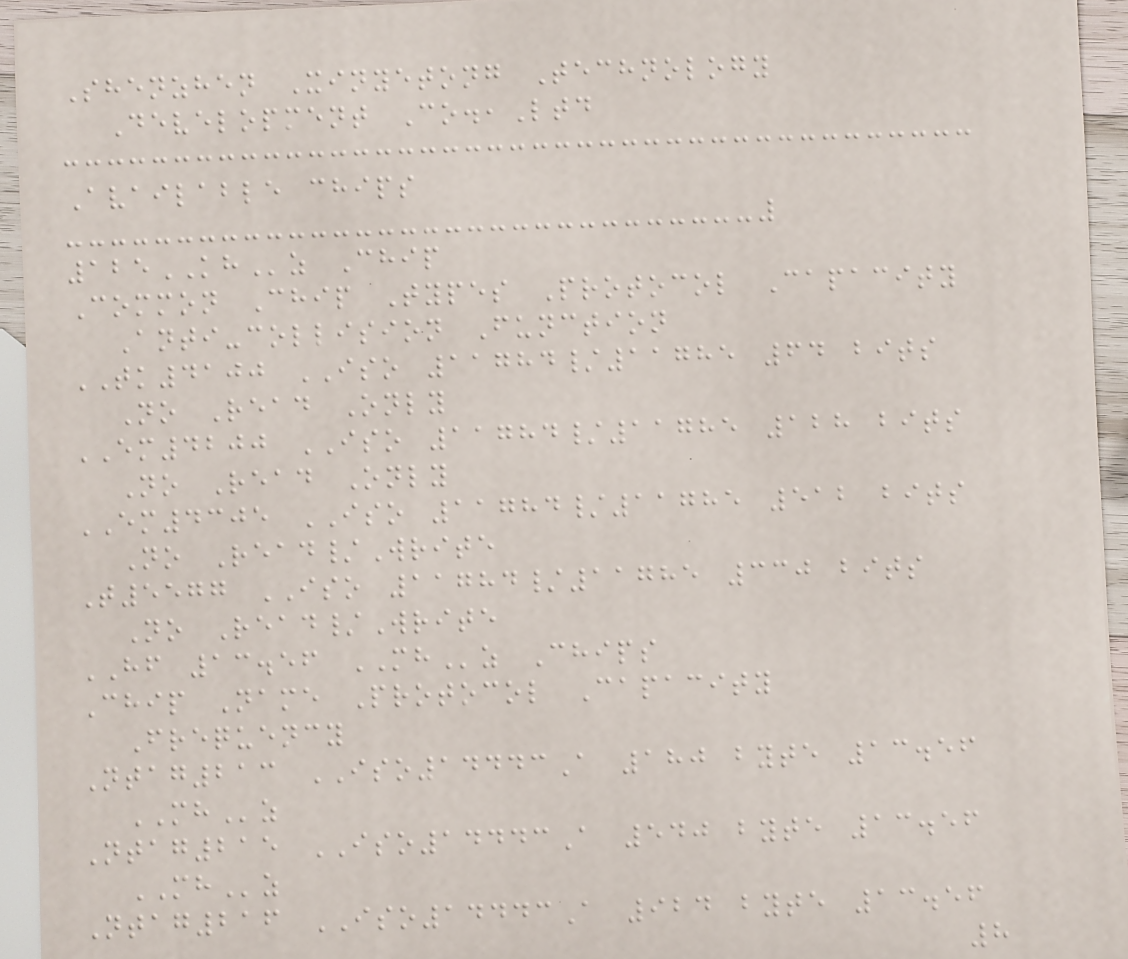Shenzhen Xinyetong Technology
Development Co.,Ltd
Available chips
125KHz Chip
Common Chip Types Protocol Capacity
Anti-collision Function
TK4100 ISO 11784/11785 64 bits
No Read Only
EM4200 ISO 11784/11785 128 bits
No Read Only
EM4305 ISO 11784/11785 512 bits
No Read/Write
T5577 ISO 11784/11785 330 bits
No Read/Write
HF 13.56 MHz Chips
Chip Name Protocol Capacity
Frequency
Ntag213 ISO14443A 180 byte 13.56
MHz
Ntag215 ISO14443A 540 byte 13.56
MHz
Ntag216 ISO14443A 924 byte 13.56
8
